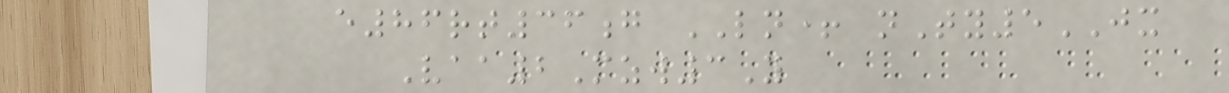e86rt36g LN+ nTy5JX
Vaa2Mzw3Y
